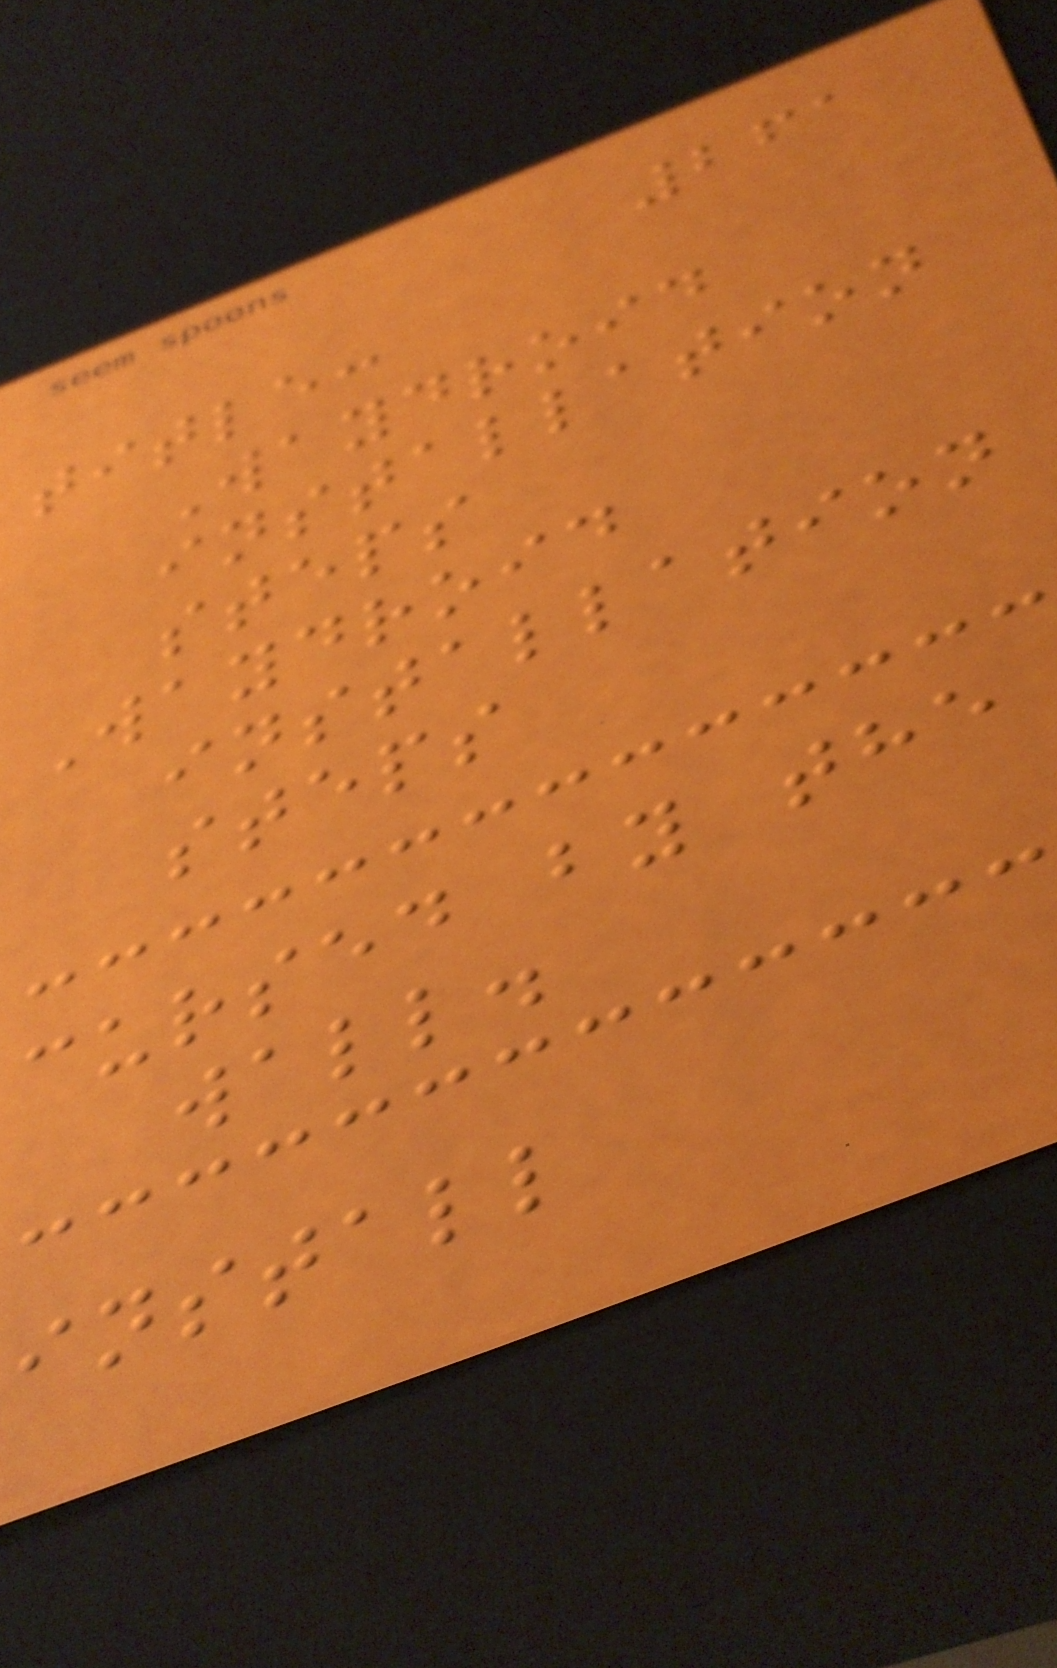261
title:
Waydroid
installation
steps
Waydroid
installation
steps
cursed by the
wall.
install
